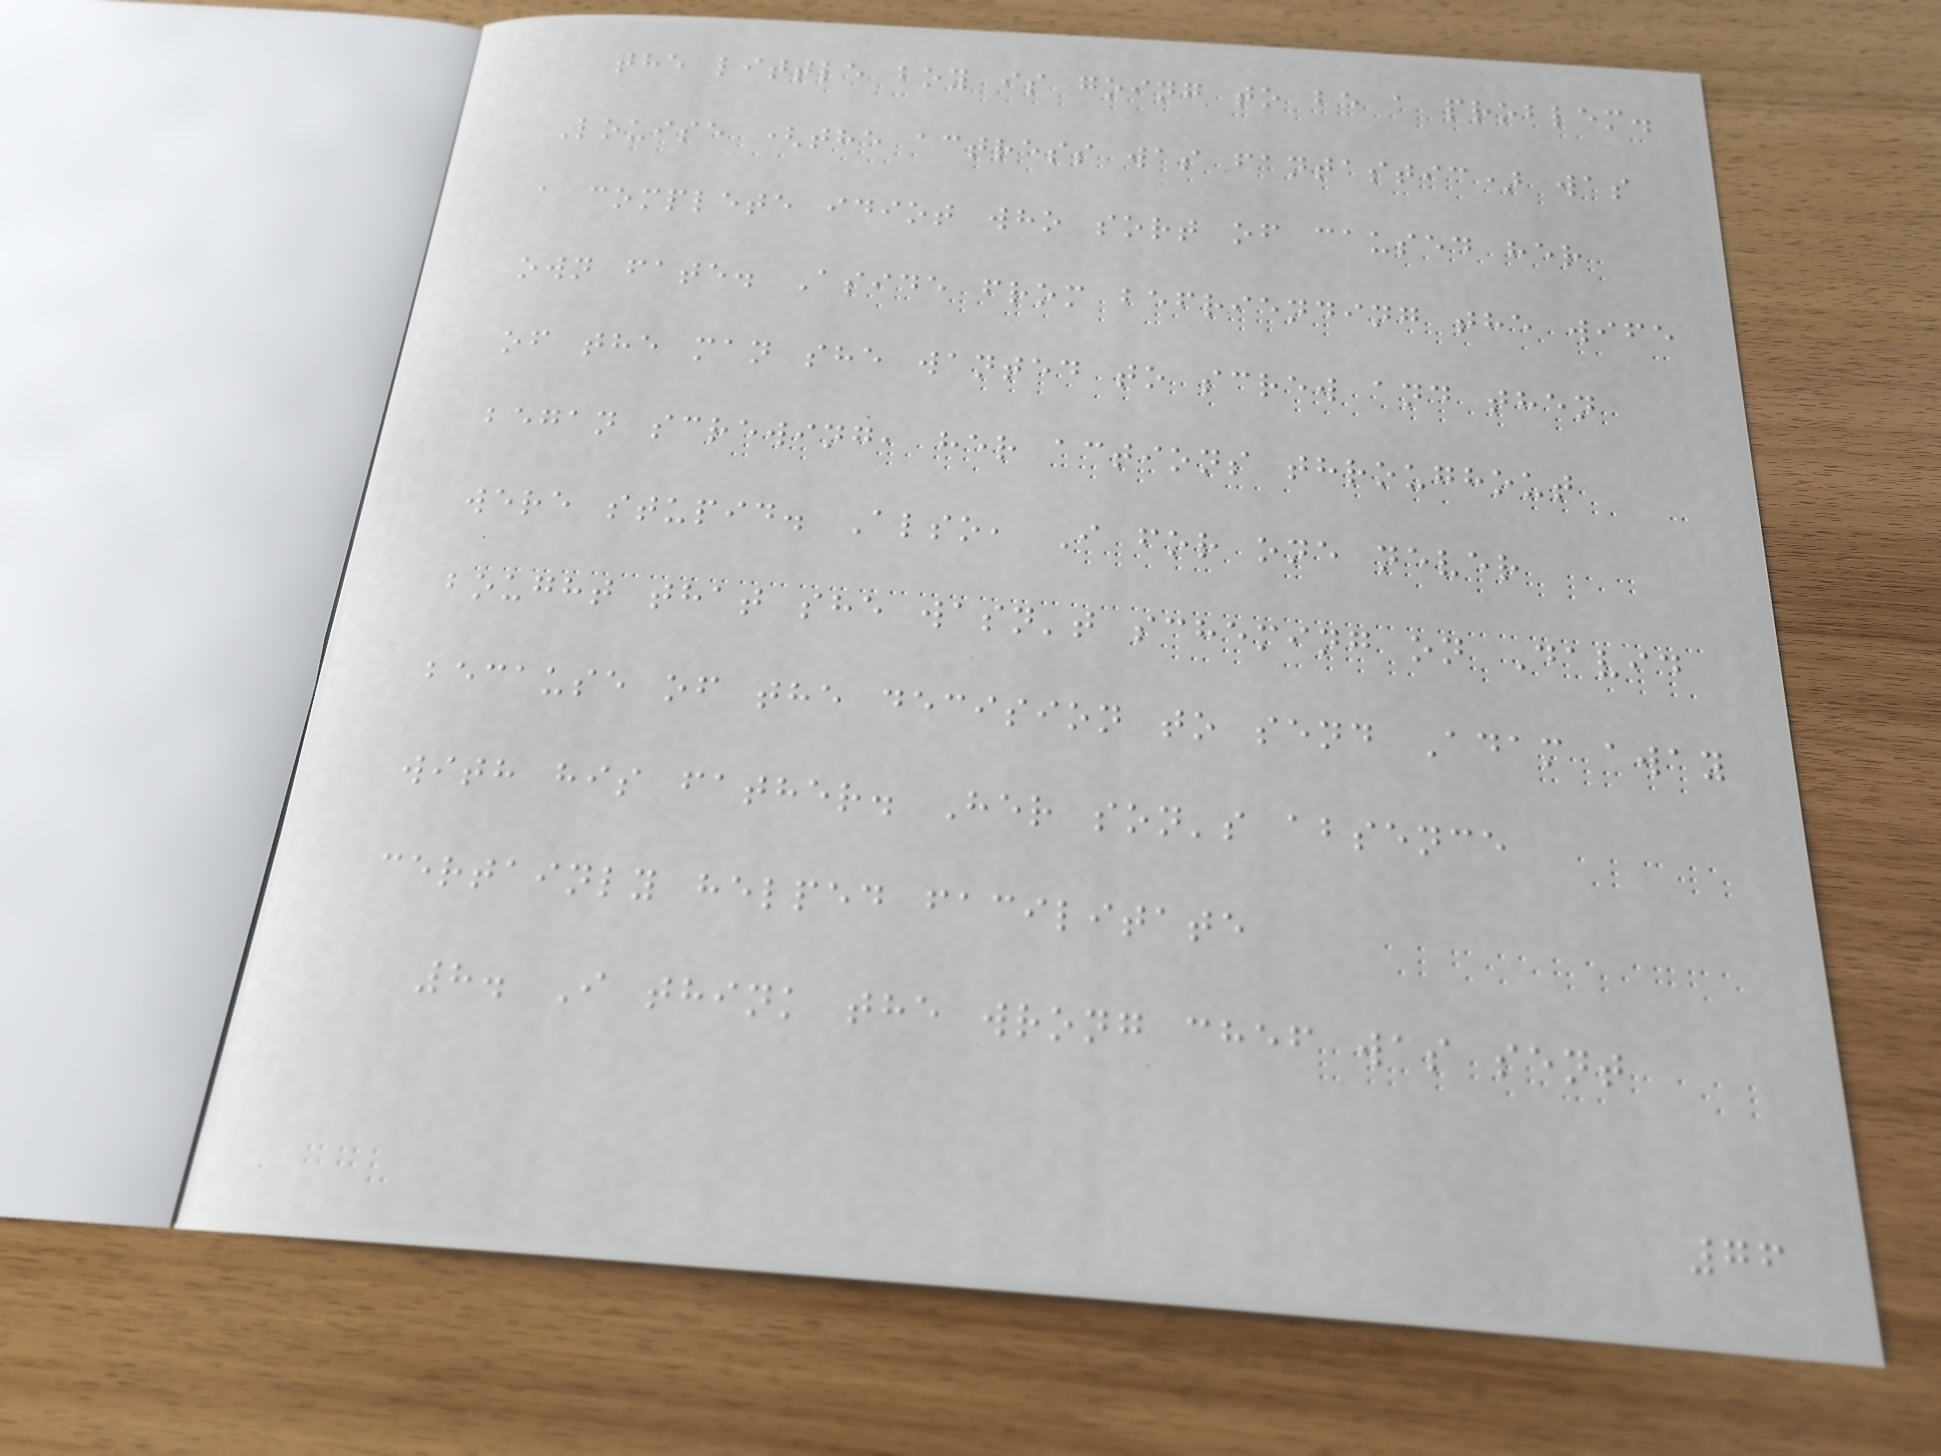the little boy is going to be a problem.
Louise (the actress was fantastic) was
a complete idiot who sort of caused her
own fate. Aside from befriending the wife
of the man she wanted to screw and then
began screwing, her actions throughout
were stupid. Also, I for one never
bought that she wasn't scheming on David
because of the decision to send Adam away
with his father. Her son's absence
certainly helped facilitate
8. I think the wrong chef was sent
76
